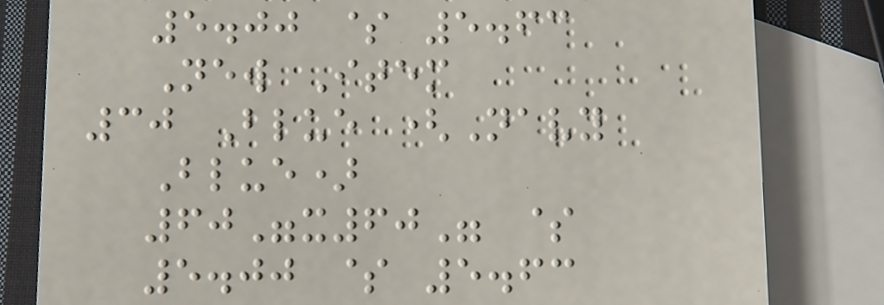5.00 $ 5.63
New Item
30 Blue (Navy
Blue)
60"x60" $
5.00 $ 5.63
